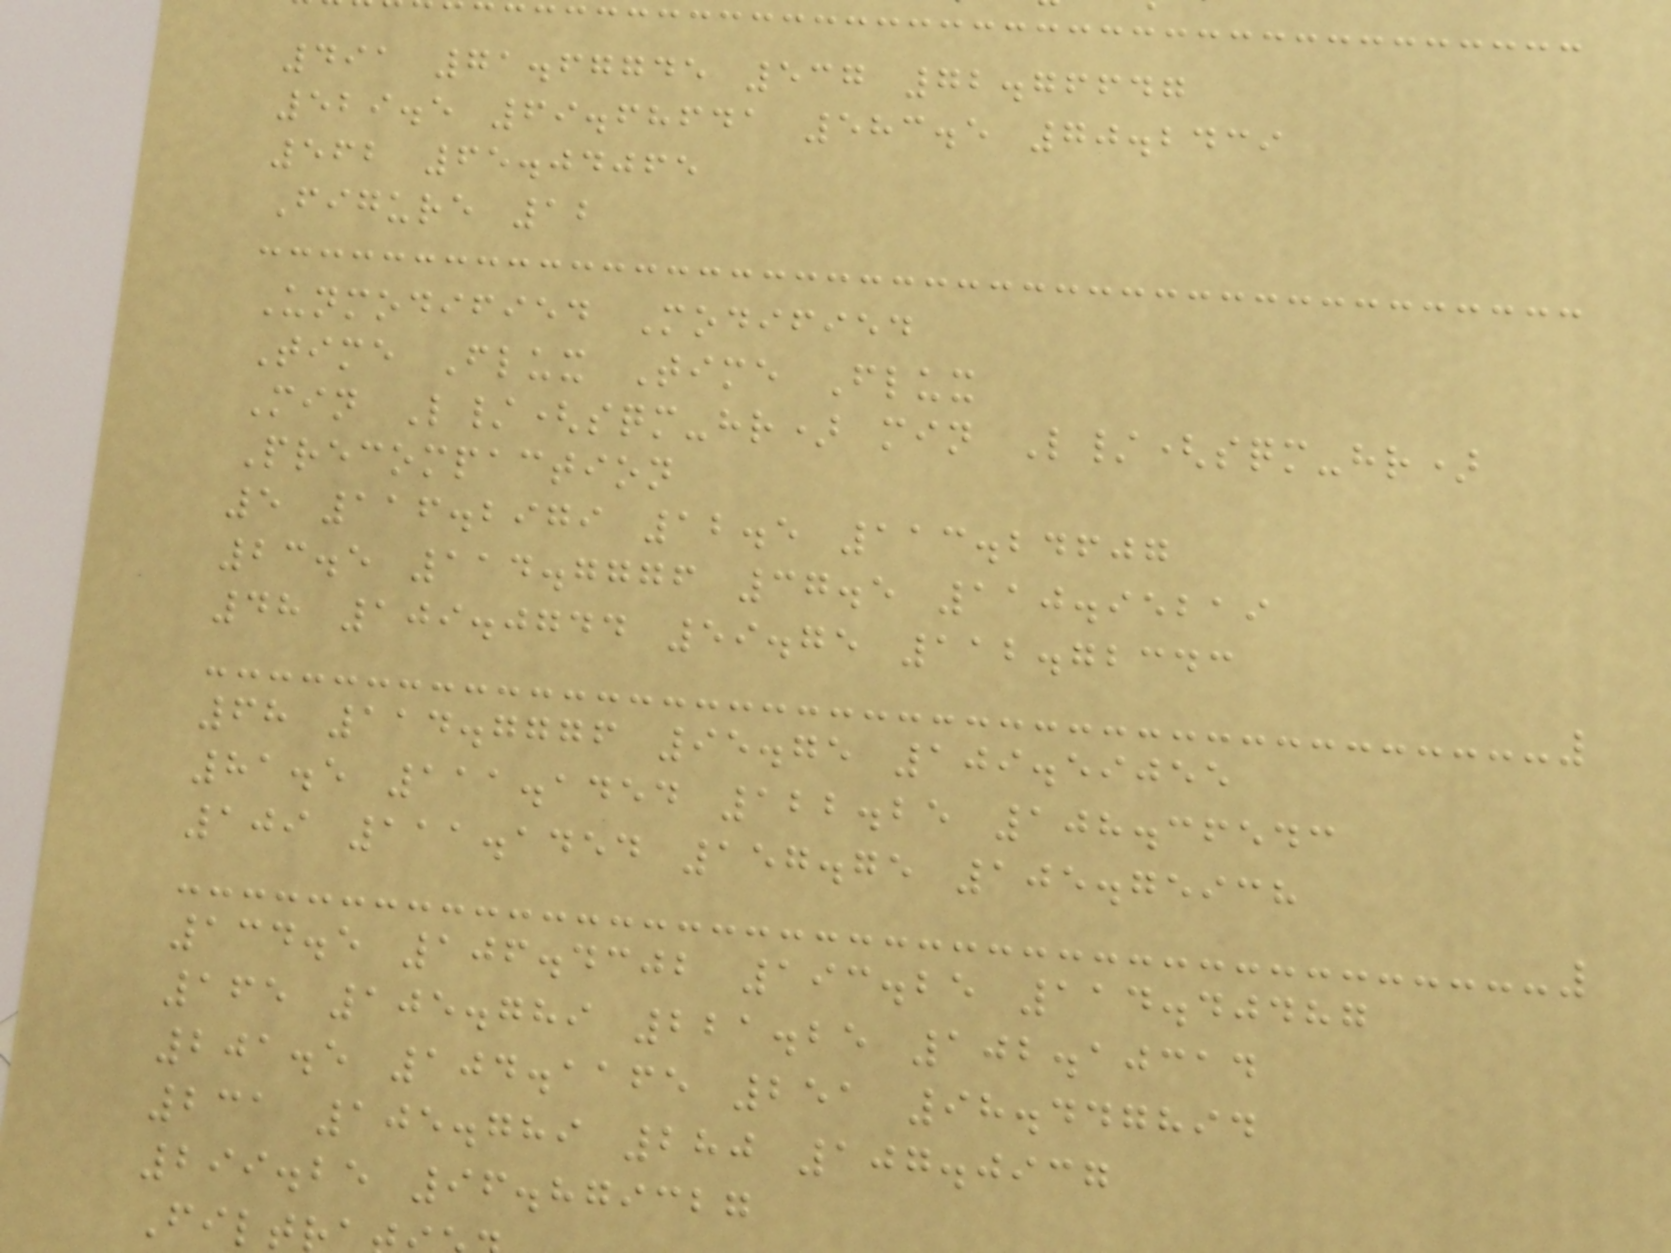491 71.67745 537 72.76647
529.5 69.68641 583.5 70.2439
562 65.04065
Figure 12
Unmodified Modified
Time Flux Time Flux
Min L/(sqm-hr) min L/(sqm-hr)
Precompaction
5 116.2979 12.5 113.24607
23.5 114.7776 37.5 110.95219
48 109.0744 59.75 112.72343
68 114.7776 95.75 109.59055
81.5 111.1454 122.25 108.36543
109 111.1454 157.75 105.75938
134.5 106.4302 193.25 114.40487
165 105.789 221.25 102.10314
201.5 104.1165 251 98.447894
231 105.789 280 107.0937
299.25 96.879327
Filt
